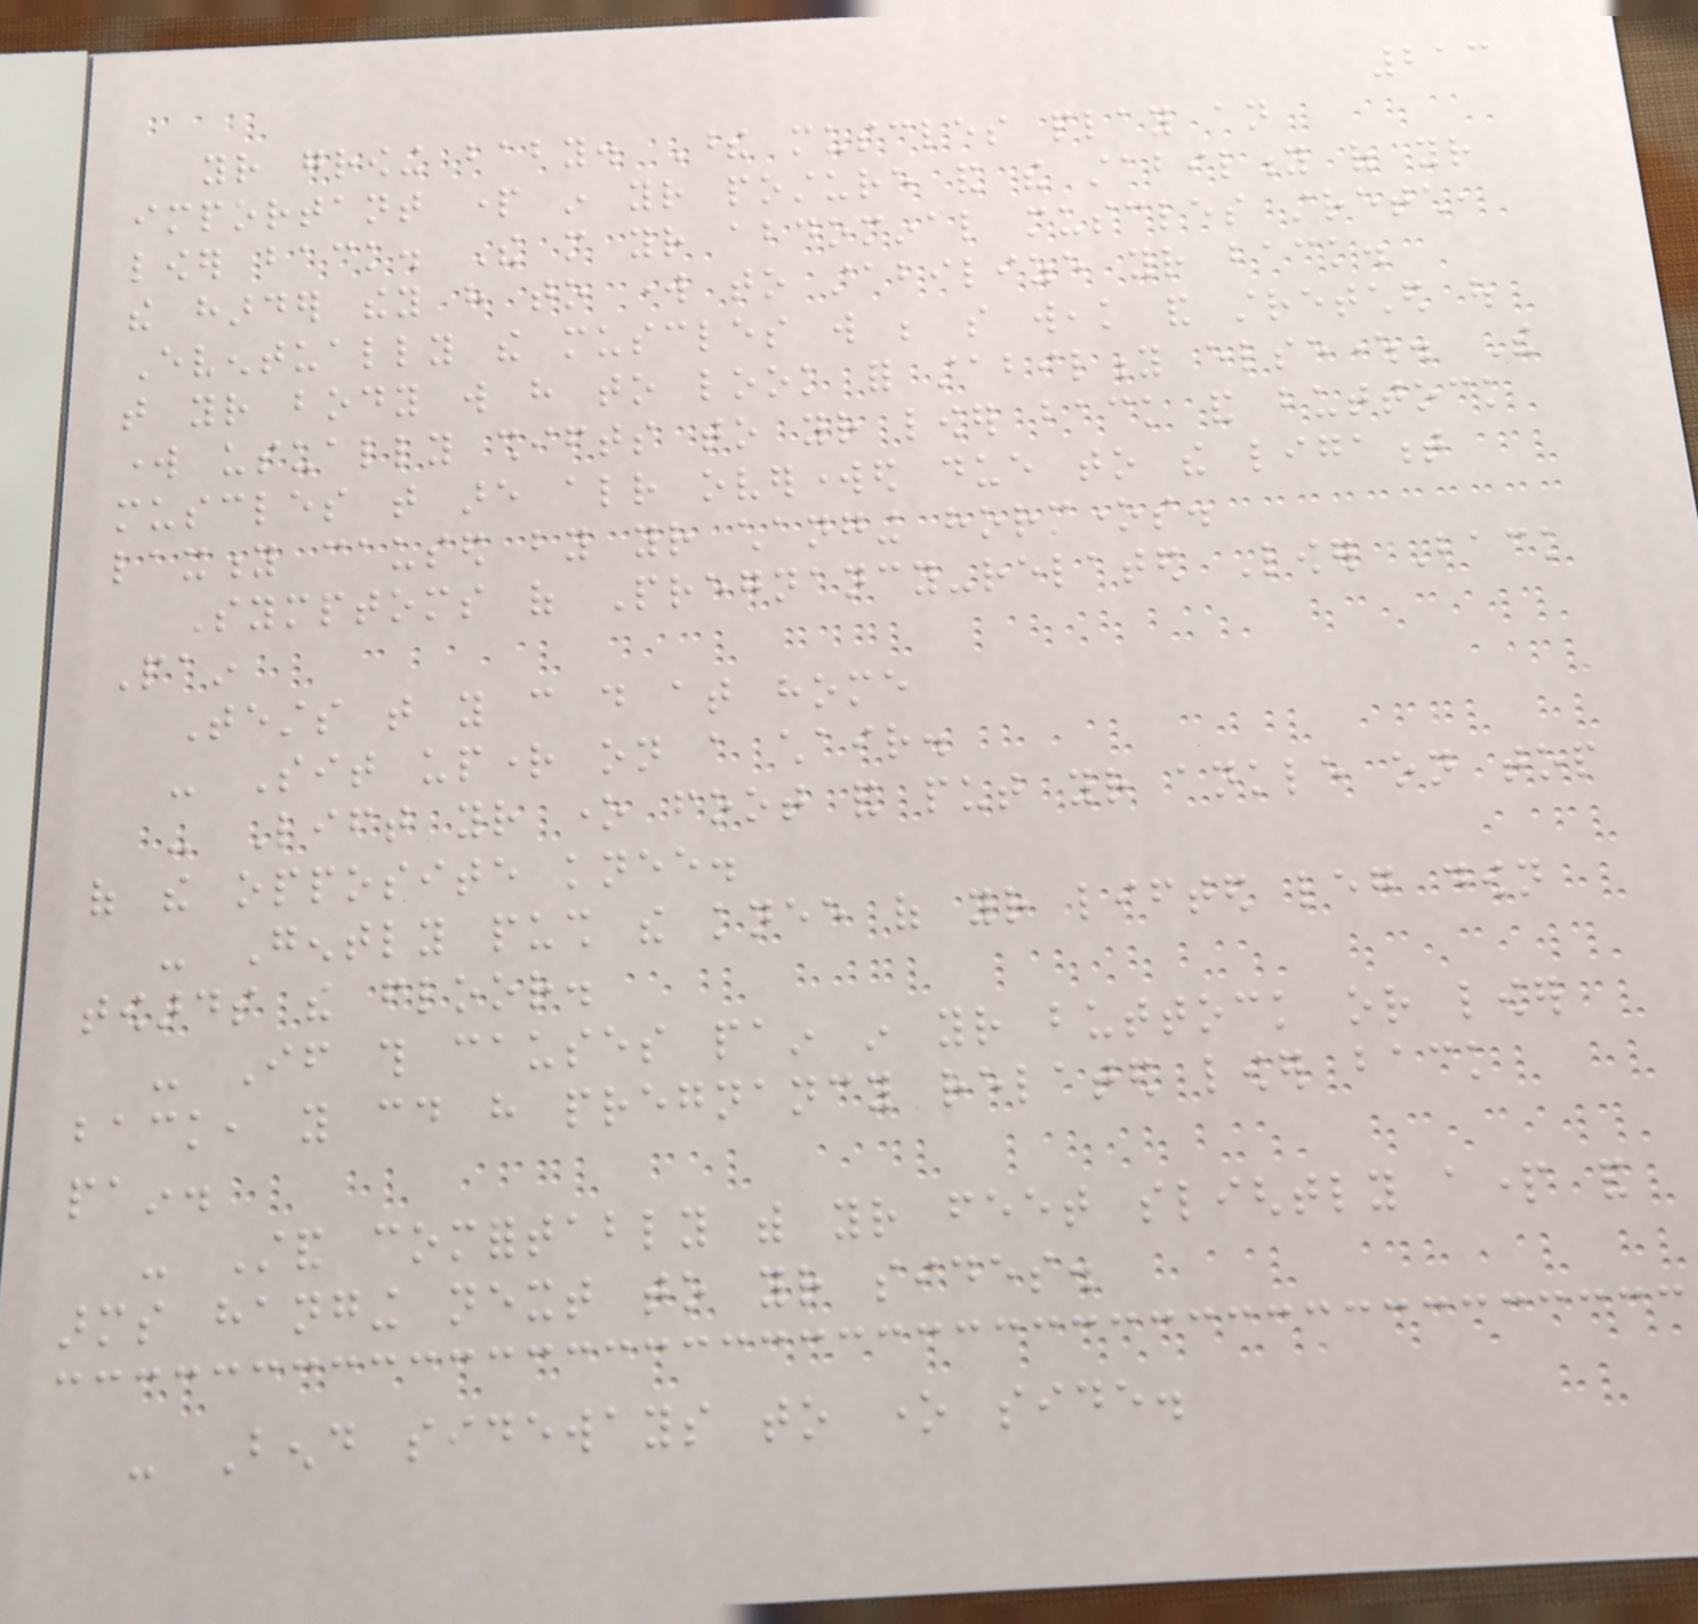213
your growing baby. These muscles play an
important part in your posture and the stability of your
lower back. The more your abdominal muscles stretch,
the harder they have to work to stabilize your back.
Eventually the muscles will be so weak and stretched out
that your body will have to look for stability elsewhere. The
work usually shifts to your lower back and buttock
muscles that are already overworked due to the ligament
laxity caused by your changing hormones.
Symptoms of Pregnancy-related Lower Back
Pain
Tests that you can do at home
- Sit upright on a chair.
- Lift your one foot and put your ankle on top
of the opposite knee.
- Gently push the knee of your lifted leg down
towards the floor.
- If this causes pain in your buttock or lower
back, you could have pregnancy related lower back
pain.
- Stand comfortably with your feet slightly apart and
arms hanging next to your sides.
- Bend sideways to one side.
